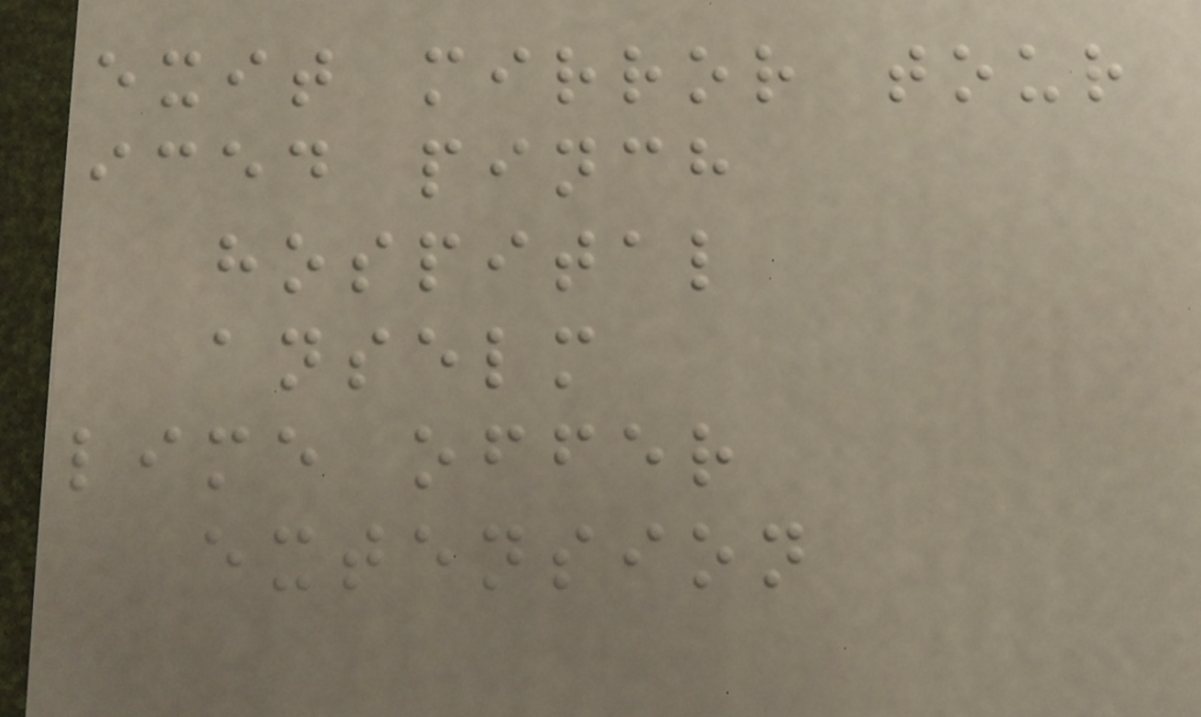exit mirror tour
iced pinch
hospital
anselm
lime offer
extension
